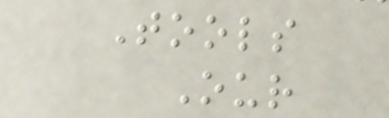Tools
Our
